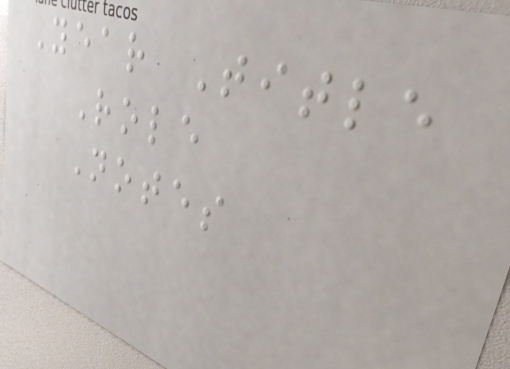Year Title
Role
Notes
